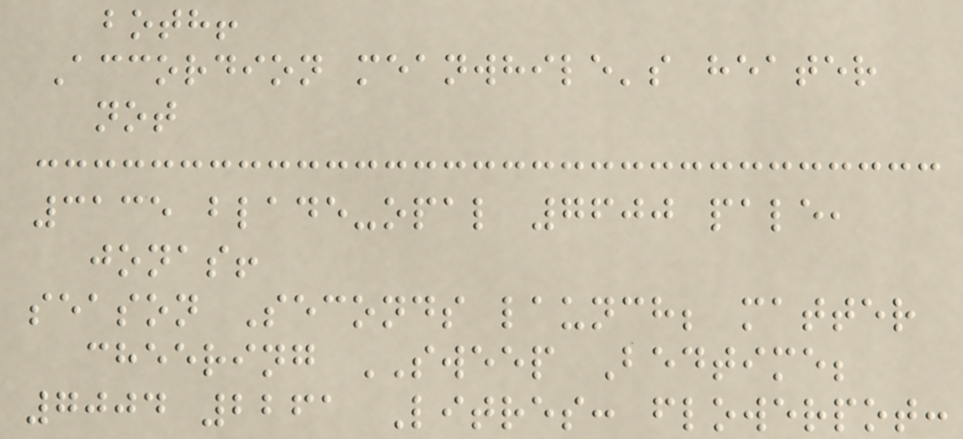both!
Accordion meanwhile's heater
not
3135 blade-opal 7600 pale,
jonas!
season Seconds launch; matter
cheering SWEEP Bedtime;
7004 2261 Litres: flowerpot:
